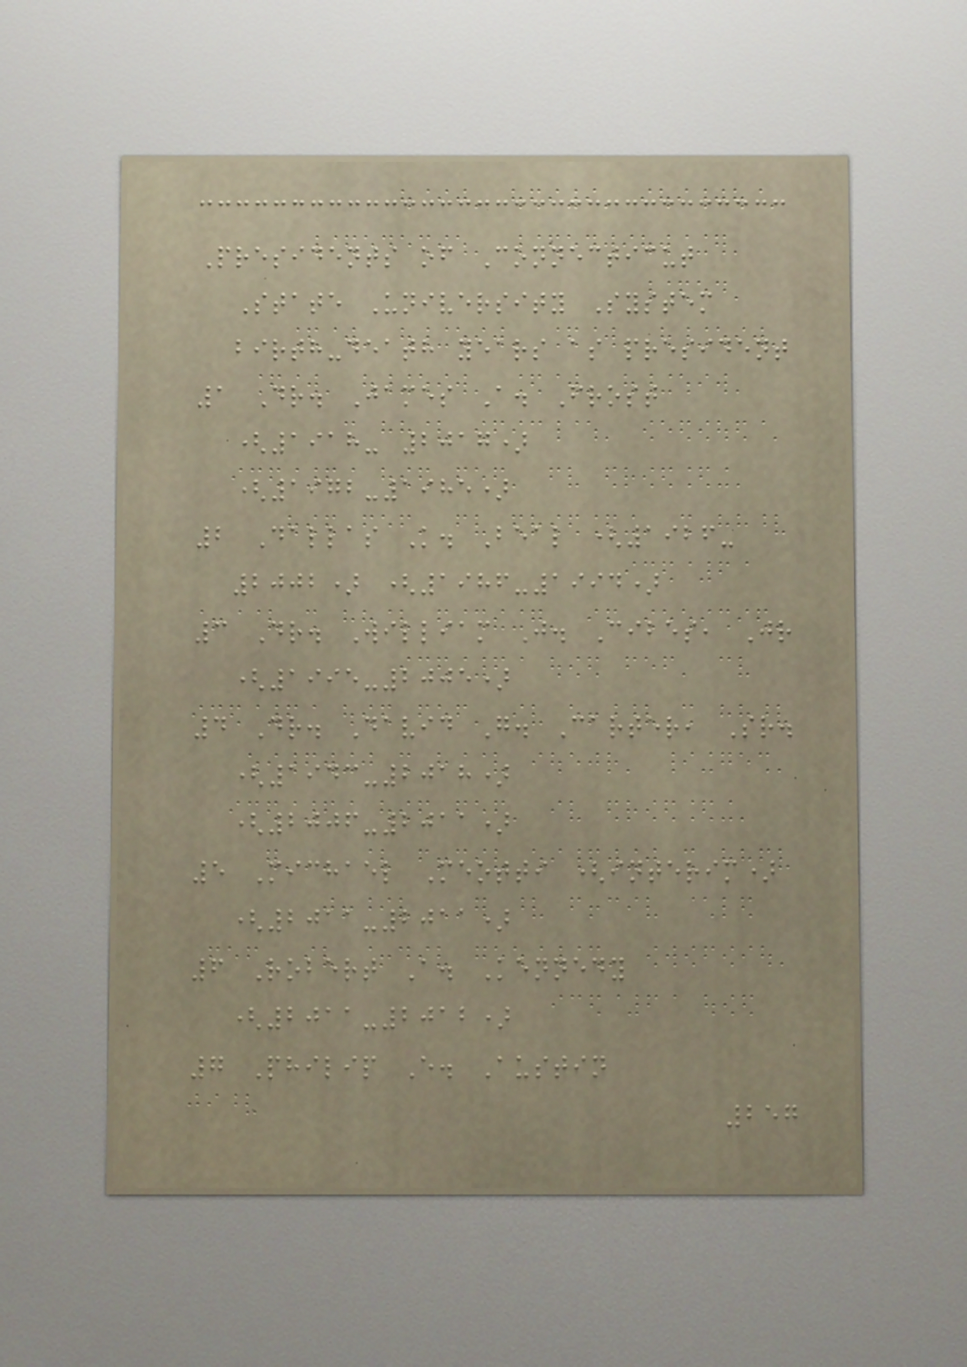Presidents of Connecticut
State University System
birth-death years as president
1 Dr. James A. Frost
(1918- 2017)
(1972-1985)
2 Dallas K. Beal (1926-
2002) (1986-1994)
3 Dr. William J. Cibes, Jr
(1995-2005)
4 Dr. David G. Carter, Sr.
(1943-2018)
(2006-2011)
5 Michael Meotti (interim)
(2011-2011)
6 Robert A. Kennedy
(2011-2012)
7 Philip E. Austin
257
